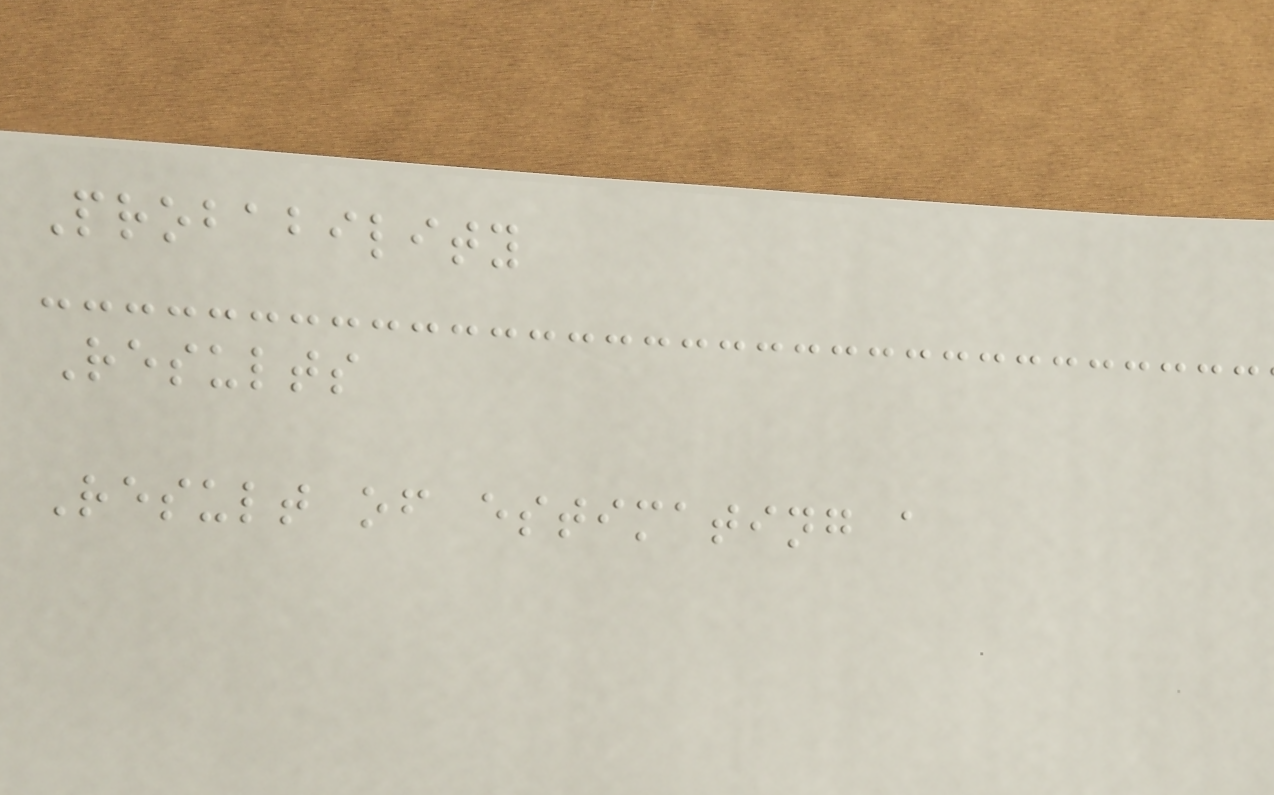Probability
Results
Result of estimating a
